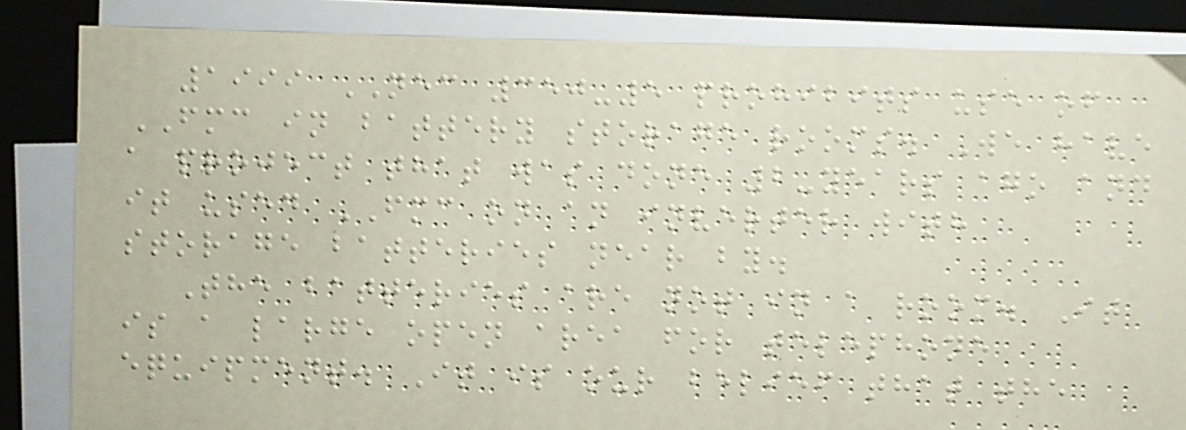1999 NEC 350-5 prohibits use of
FMC in battery storage rooms. We have
a project that was done 2-years ago and
it used FMC on an inverter with
storage batteries near by.
The batteries are not in a room. It
is a large open area for telephone
equipment. It is our belief that the
